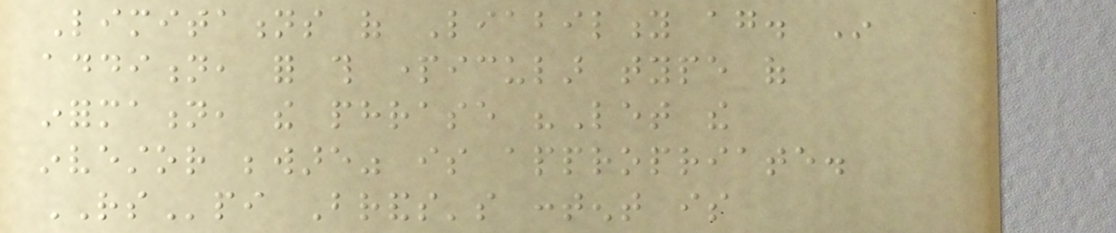Limitations of Liability again. In
addition, for this particular type of
information, the phrase "Let the
investor beware" is appropriate.
RSpi Brands's content is
